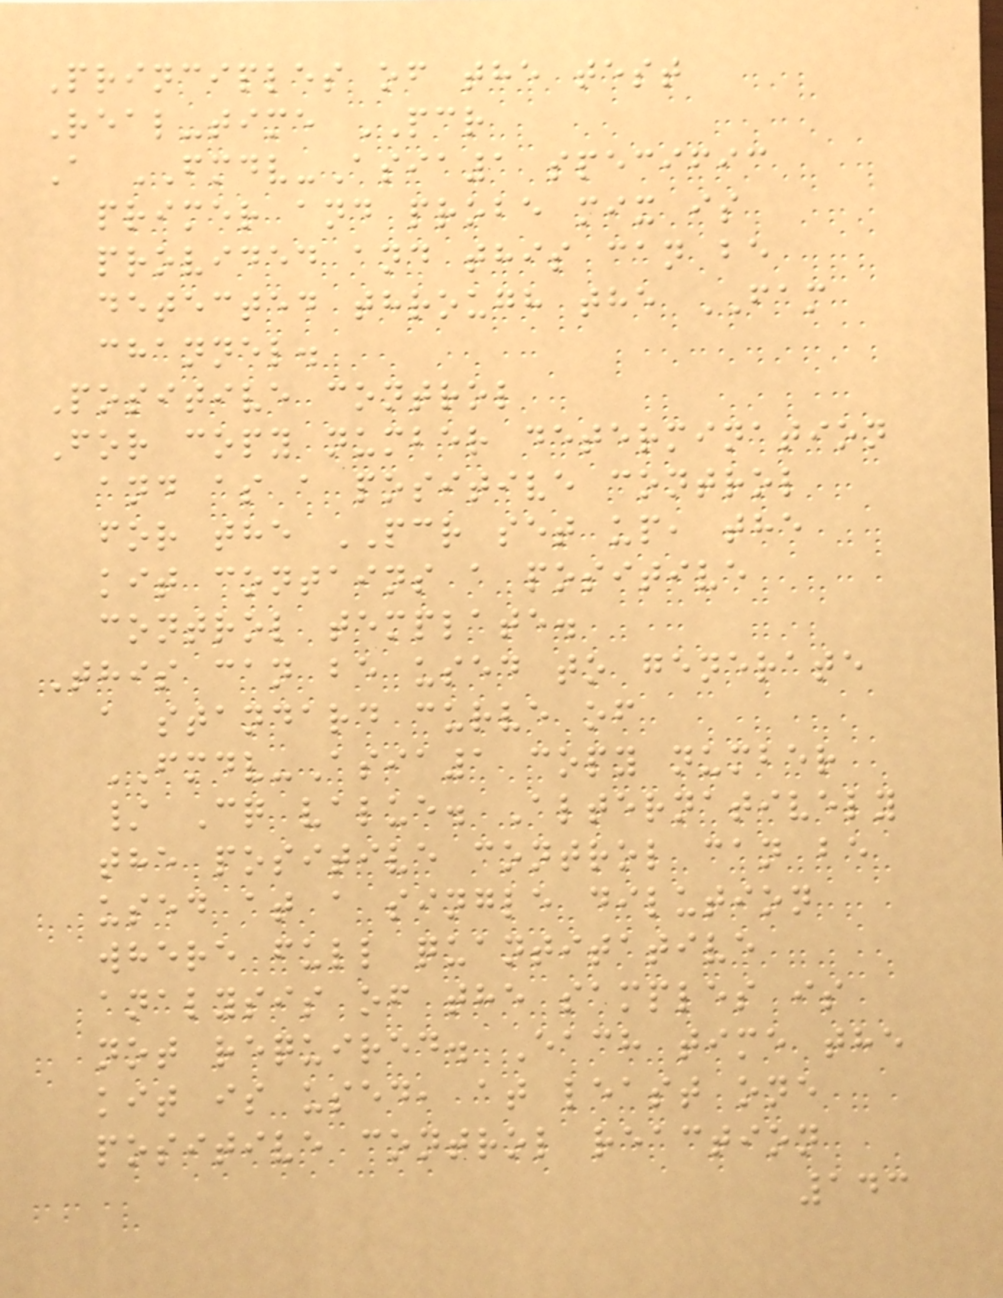Principles of the test
Real-time PCR
A FMDV-Asia1 specific
primer and probe mix is
provided and this can be
detected through the FAM
channel.
Positive control
For copy number determination
and as a positive control
for the PCR set up, the
kit contains a positive
control template.
This can be used to generate
a standard curve of
FMDV-Asia1 copy number
/ Cq value. Alternatively
the positive control can be
used at a single dilution
where full quantitative
analysis of the samples is
not required. Each time the
kit is used, at least one
positive control reaction
143
